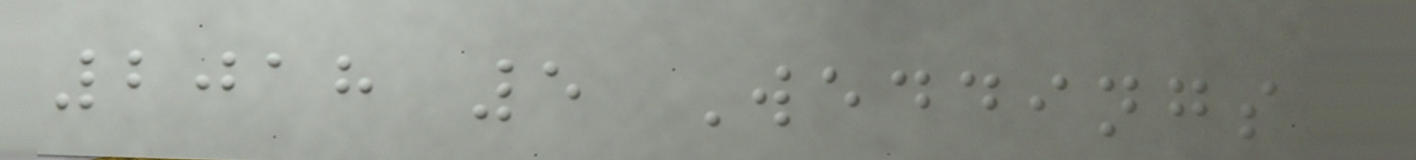2018 5 Weddings
